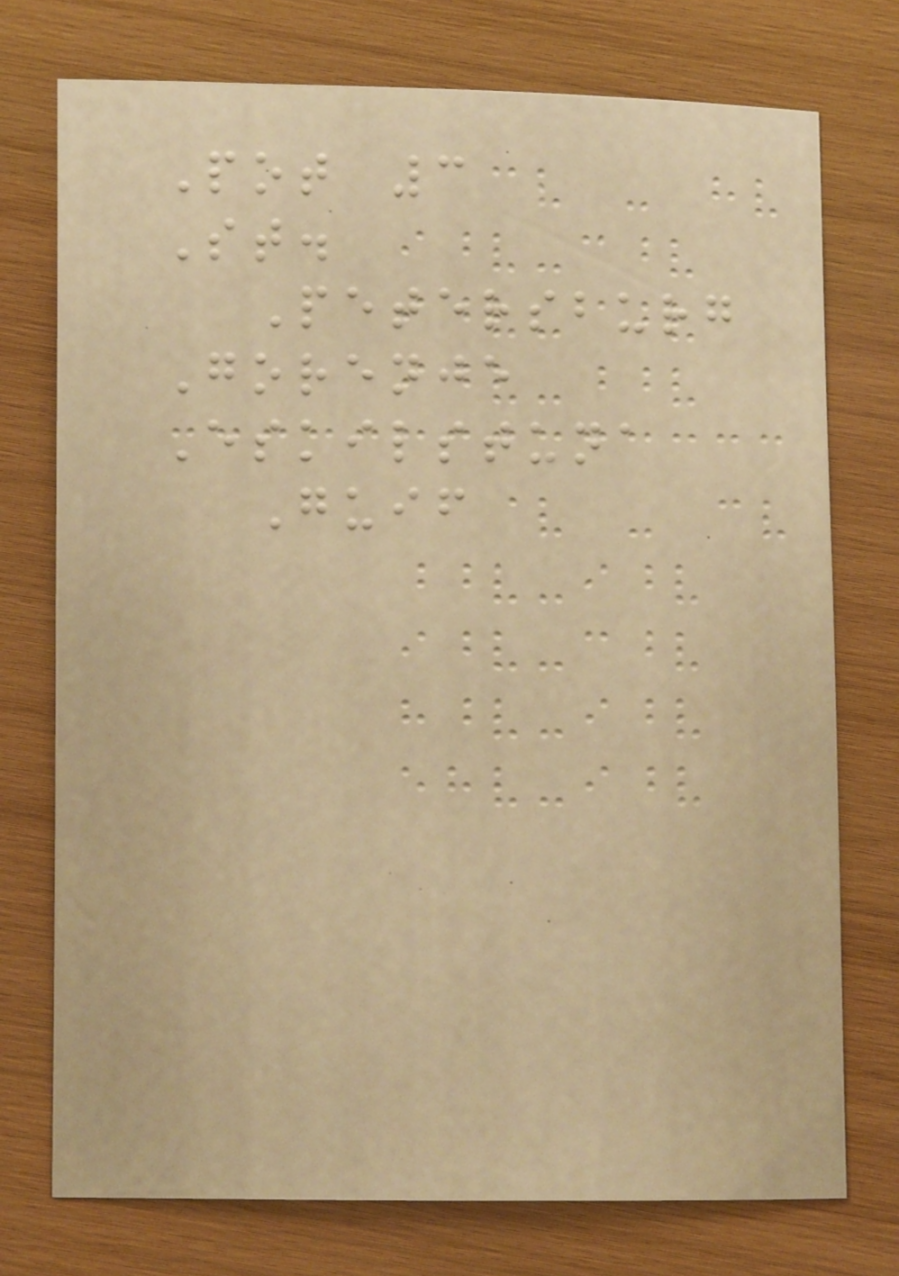Pot 3
St.
Petersburg
Gorenje
Eskilstuna
Guif
